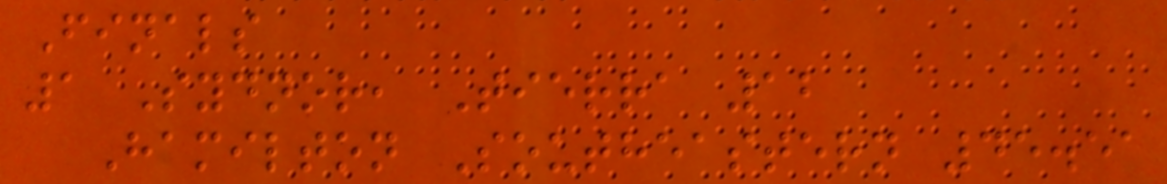Finals
1 Sydnor, Tierra 12
Hamilton Southeastern 45.51
